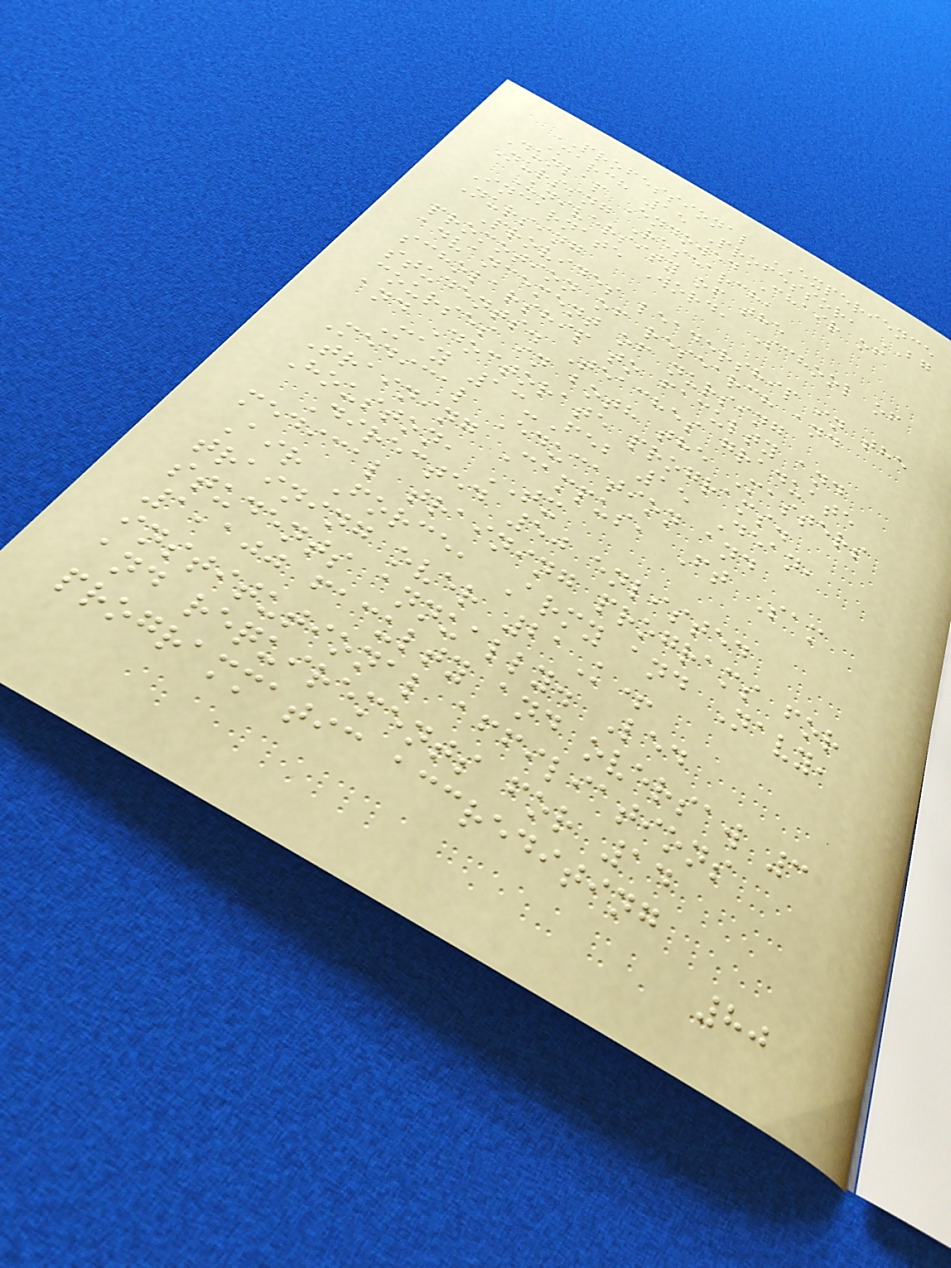PROFESSIONAL EXPERIENCE
March 15 Professor, BG
Dunlap Endowed Chair of
Nursing Research,
University of the
Incarnate Word, School of
Nursing
Provides leadership in the
promotion of research and
advancement of nursing
scholarship to faculty and
students. Teaches graduate
courses in both the Masters
and Doctorate programs.
May 13-Feb 15 Dean,
Medical Education and
Training Campus, Ft Sam
Houston, TX
Directed 50 enlisted
medical training programs for
Air Force, Army and Navy,
training over 21K+
students annually. Led
1,100 faculty and oversaw 3
institutional affiliations
and requirements for 14
programmatic accrediting
80
